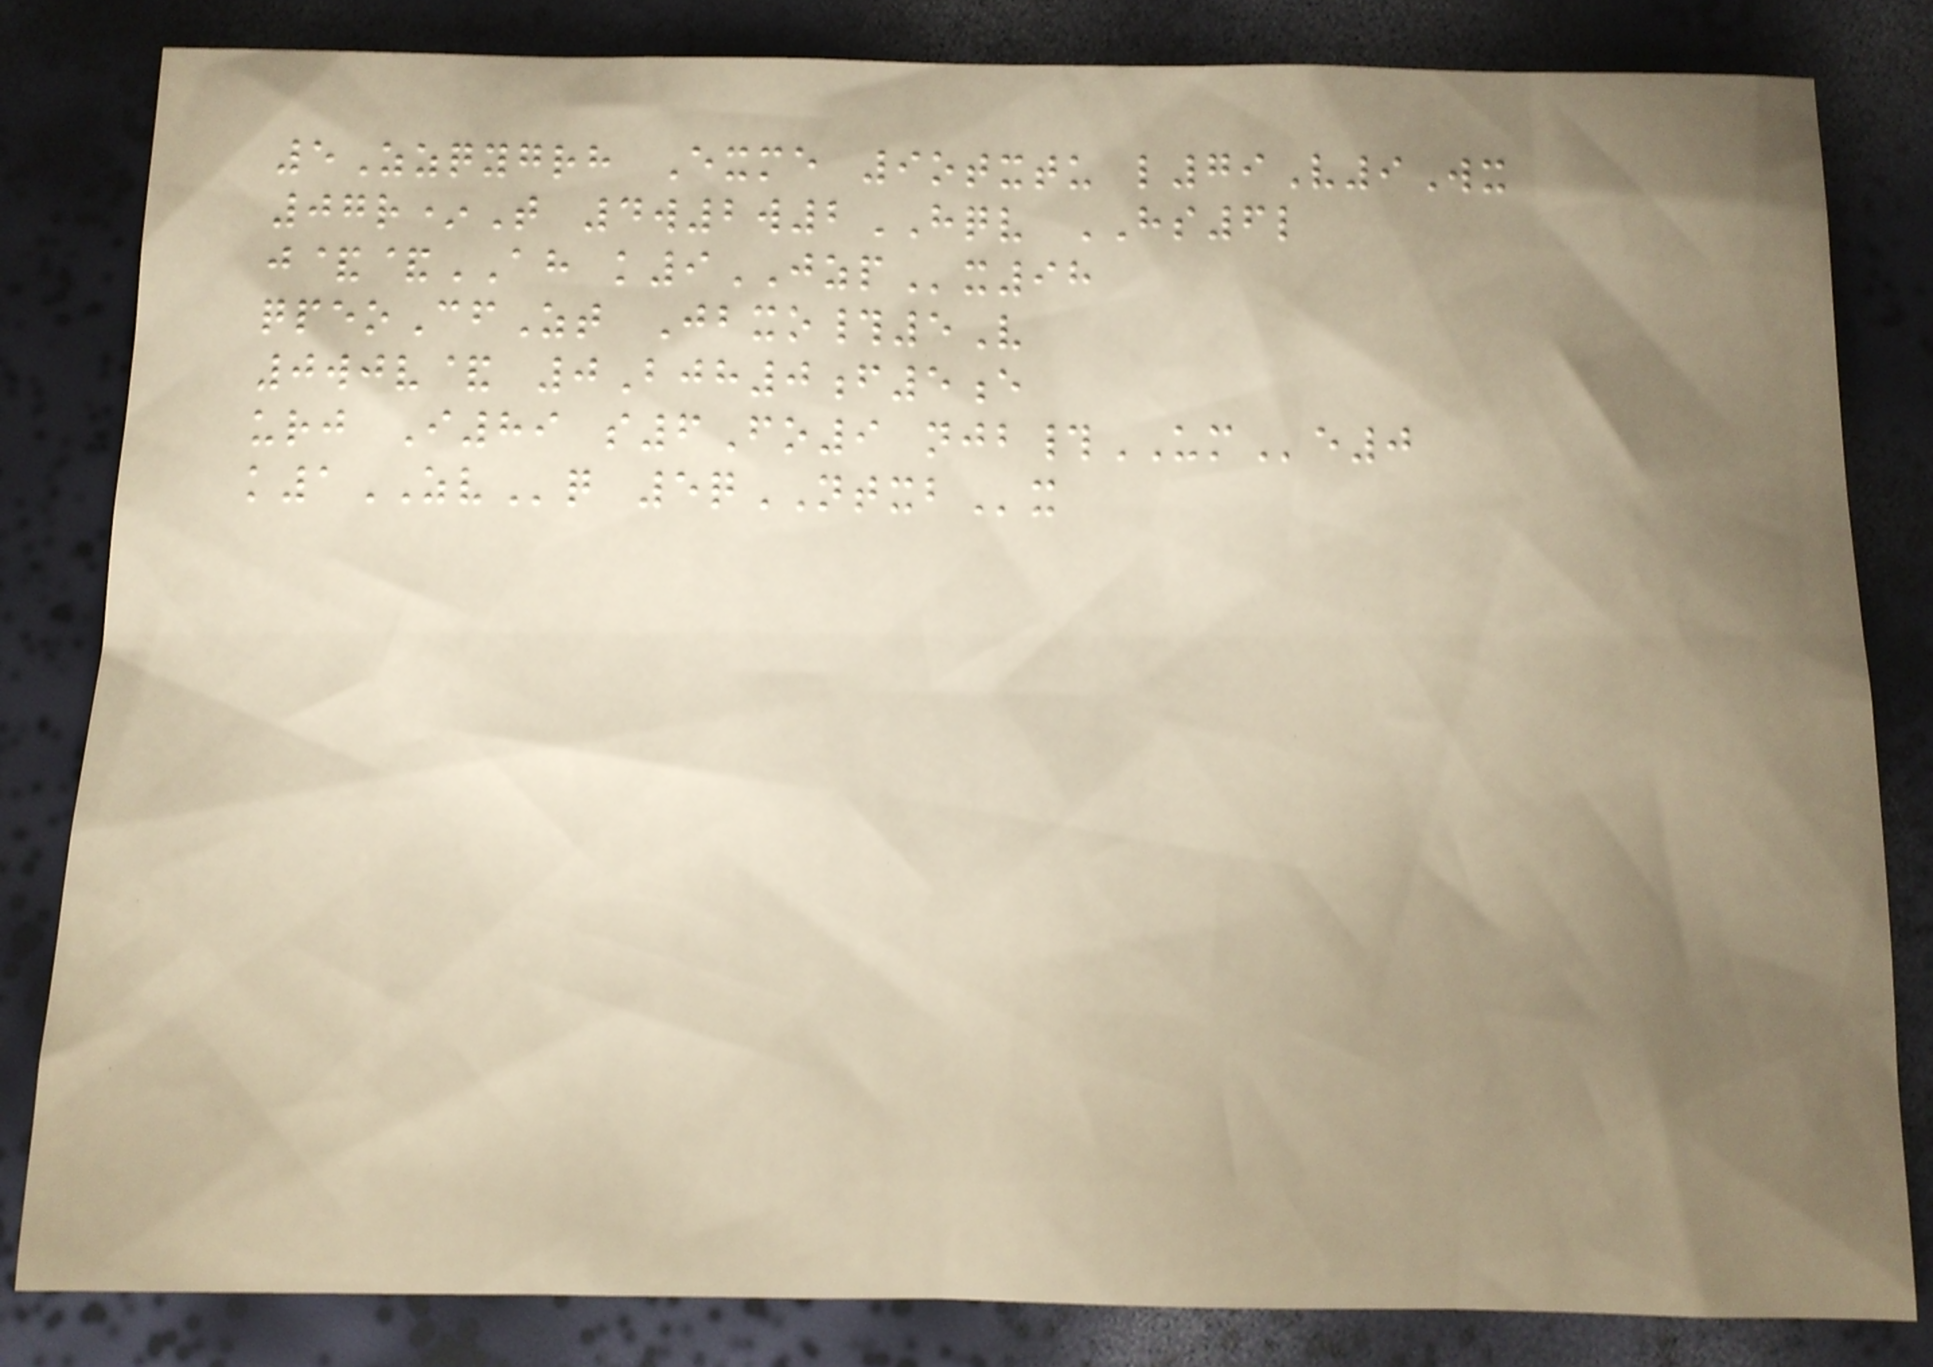5Zzqygrh Exme 9otxtu l79V9Wx
07r*T 4w2w2HQV HS6l
j&&AH k9JZPx98
qpeoCfZt Jbxo#5V
0wjv& 0Bjh0f5e
urj I89 s6Fo9 njb#UMe0
k1ZVq 5qNTXBx
